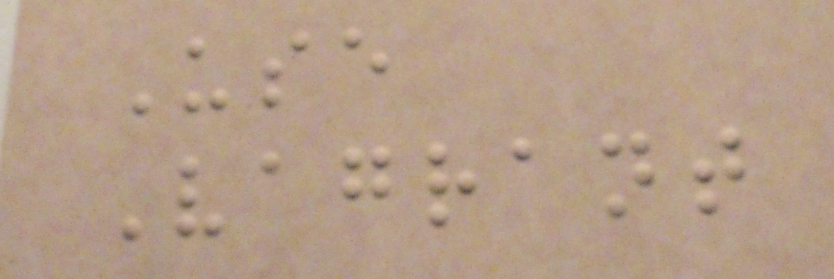Use
Vagrant
